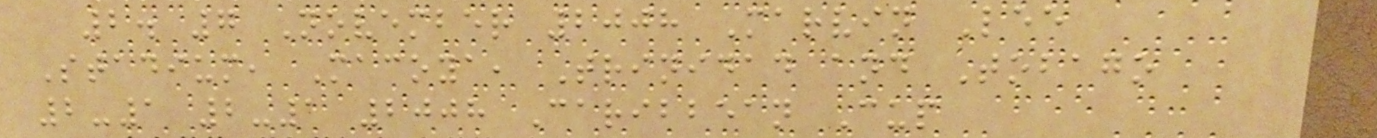2. 7 November 2008 Marvin Lee
Stadium, Macoya, Trinidad and Tobago
2-1 2-1 2008 Caribbean Cup
